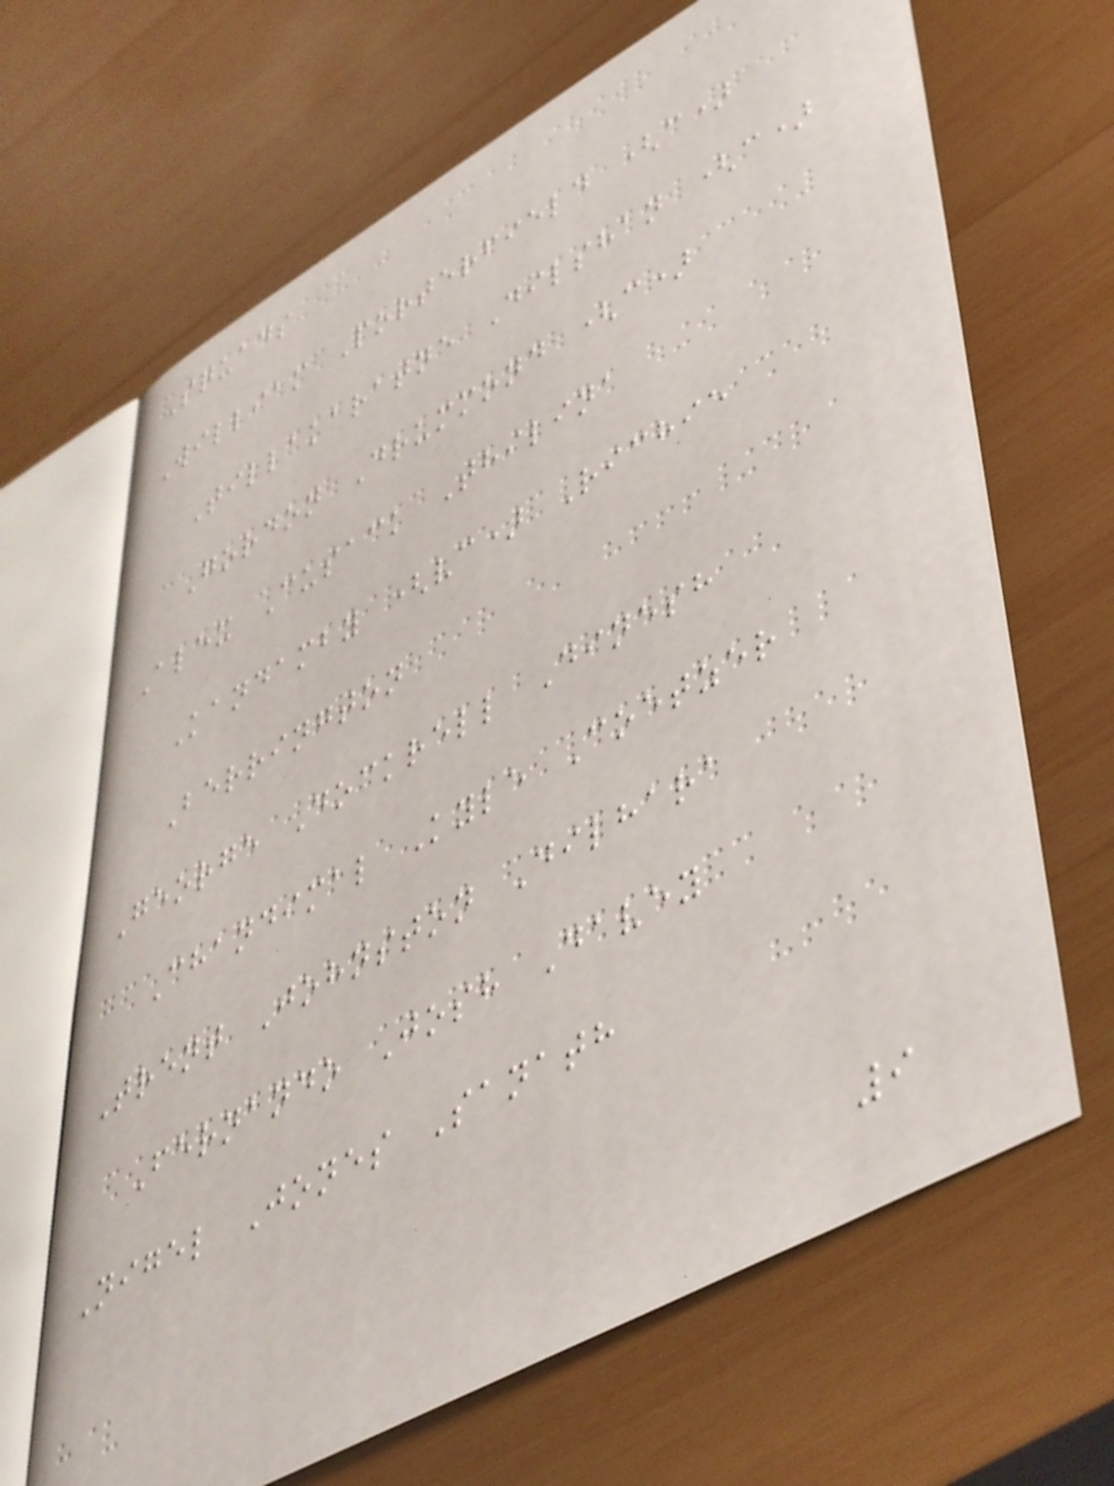Squads
William Porterfield (c)
Tillakaratne Dilshan (c)
Gordon Drummond (c)
Alex Cusack Thilina
Kandamby (vc) Richie
Berrington
George Dockrell Dinesh
Chandimal Kyle Coetzer
Trent Johnston Dilhara
Fernando Josh Davey
Nigel Jones Sanath
9
